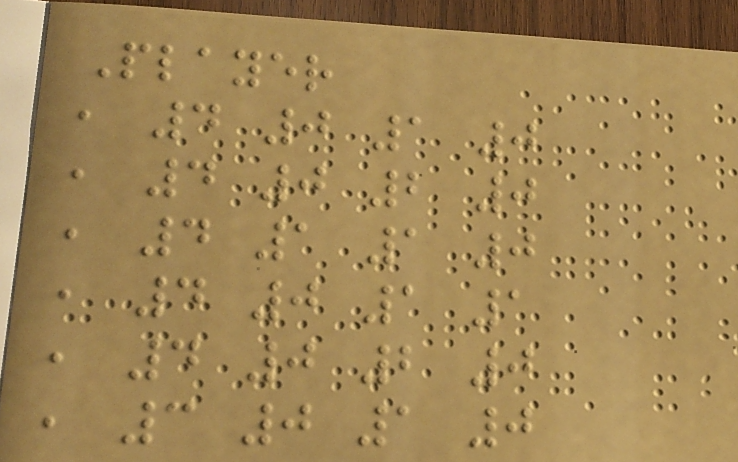Player
, 4 0 1 0
, 4 0 2 0
, 4 1 1 0
, 4 0 1 1
, 4 0 2 0
, 3 0 1 0
